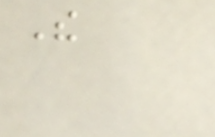The
